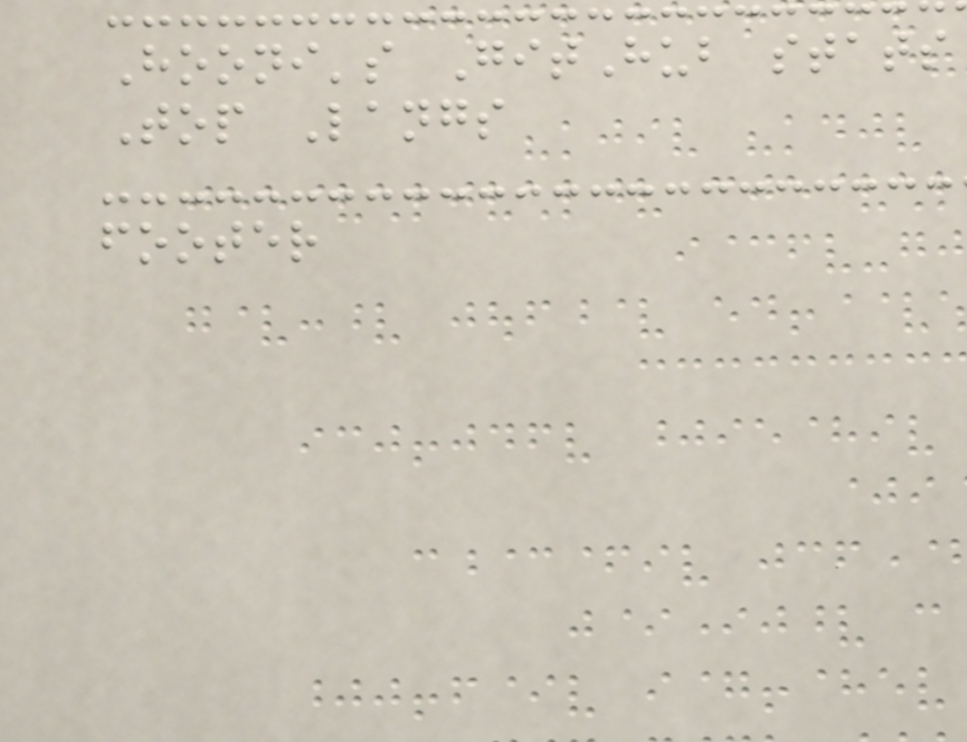Hooni's GitHub stats
Top Langs
footer
